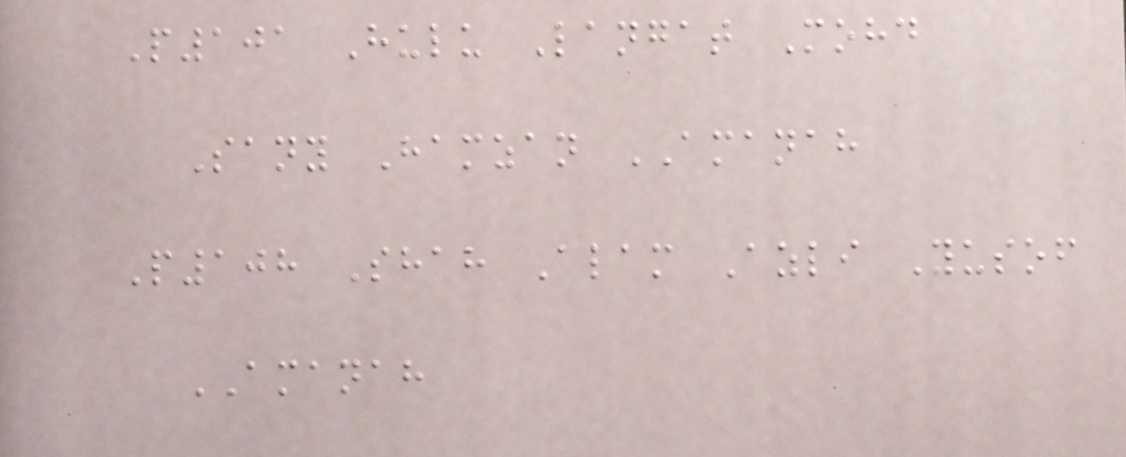P101 Hulu Langat Mohd
Sany Hamzan AMANAH
P108 Shah Alam Azli Yusof
AMANAH
